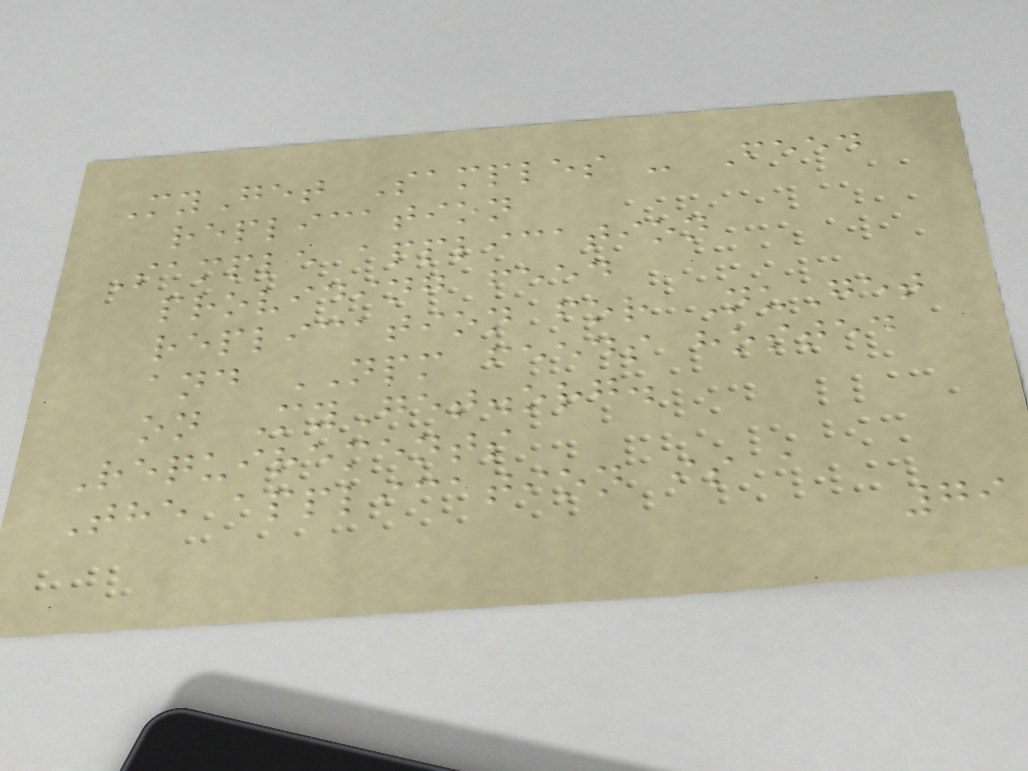MyGet Samples - Feed
replication
Sample application
providing feed
replication for NuGet
and NPM feeds hosted
on MyGet.org.
Requirements
The application is a
79
